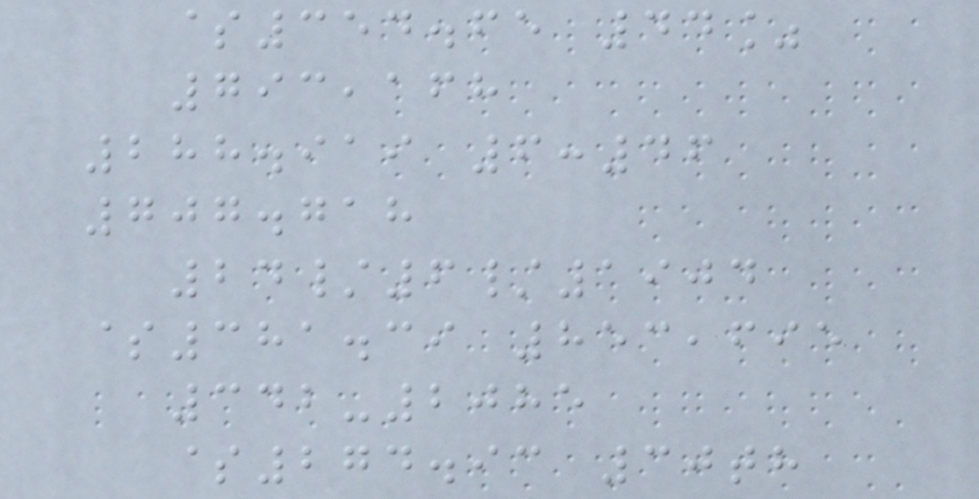$354.65 44%
793,168
288.919 6:46
707.718
24/6/1904
$381.39 853,695
342-2085
$274.93 30th
